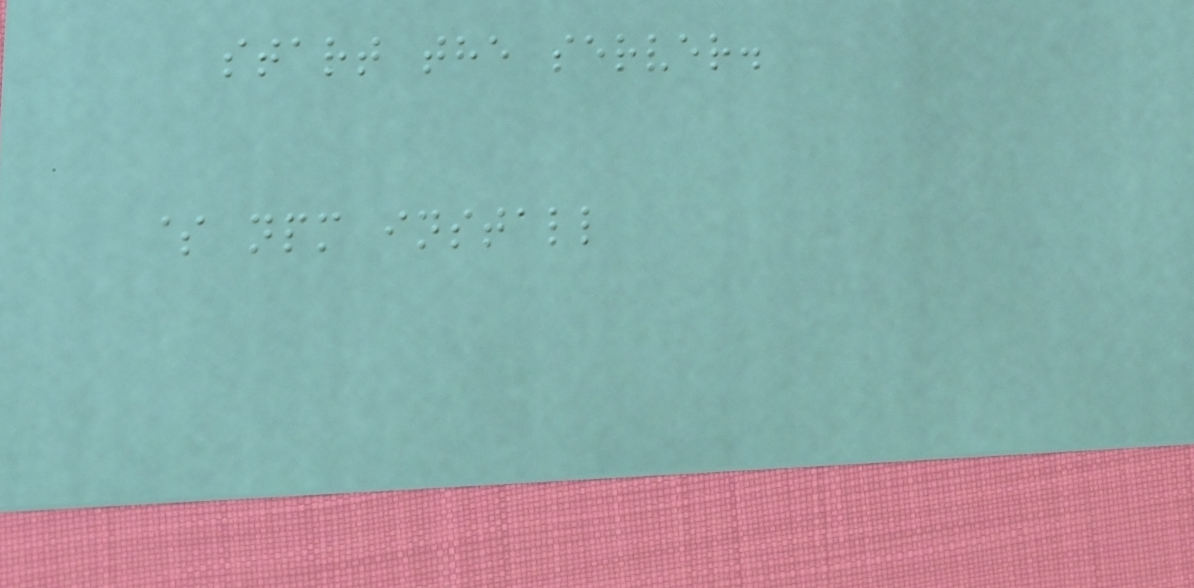start the server.
$ npm install
